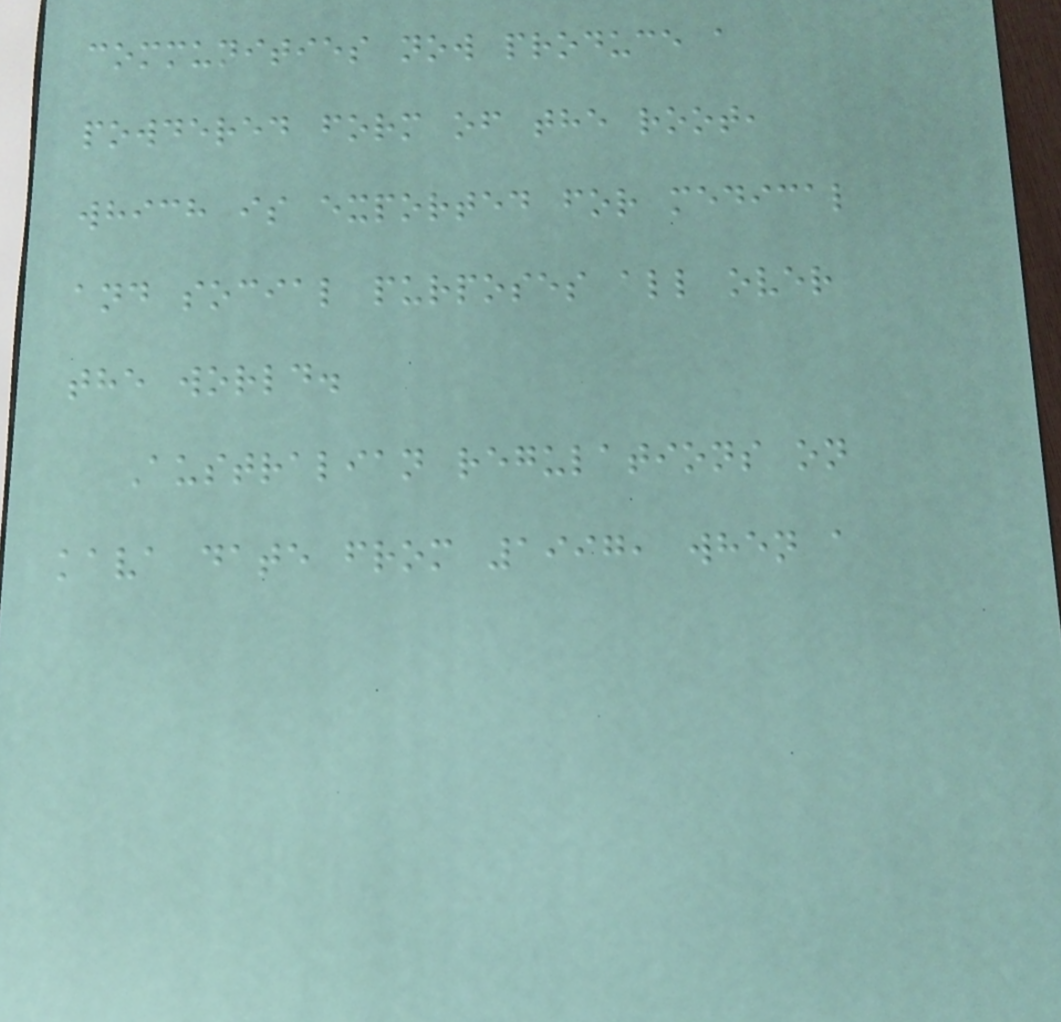communities now produce a
powdered form of the root,
which is exported for medical
and social purposes all over
the world.
Australian regulations on
kava date from 1997, when a
